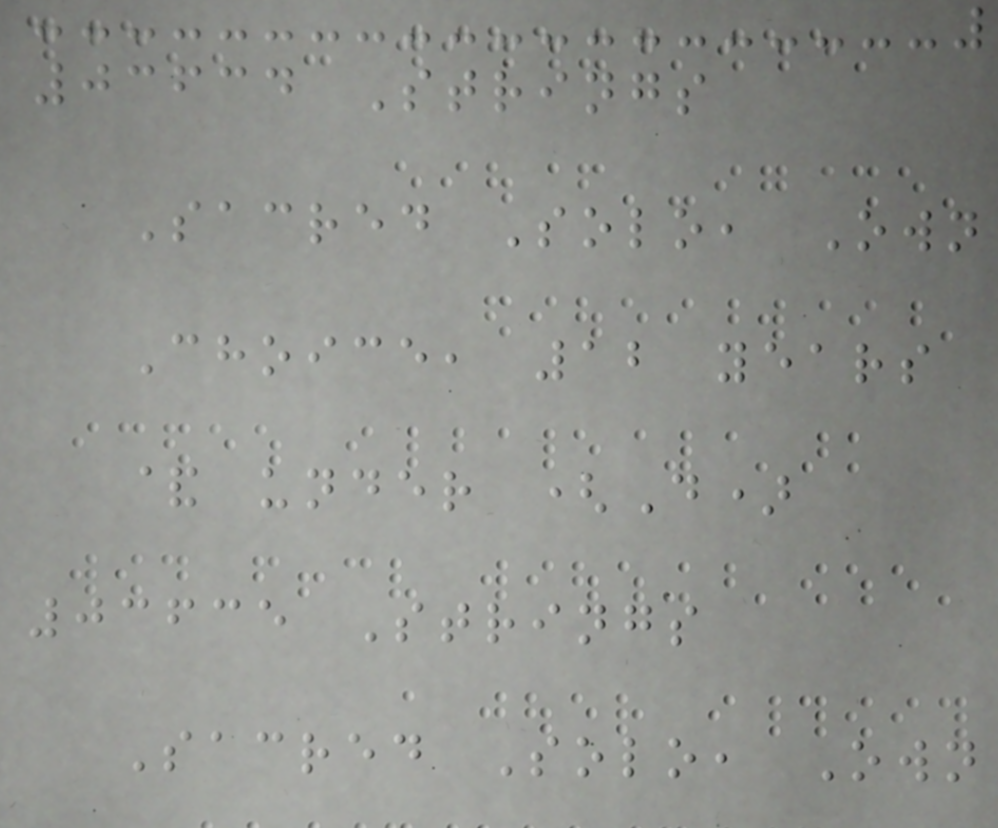03634 Strings
Sacred Solo, Own
Choice, 12 years
& under (D)
03635 Strings
Sacred Solo, Own
